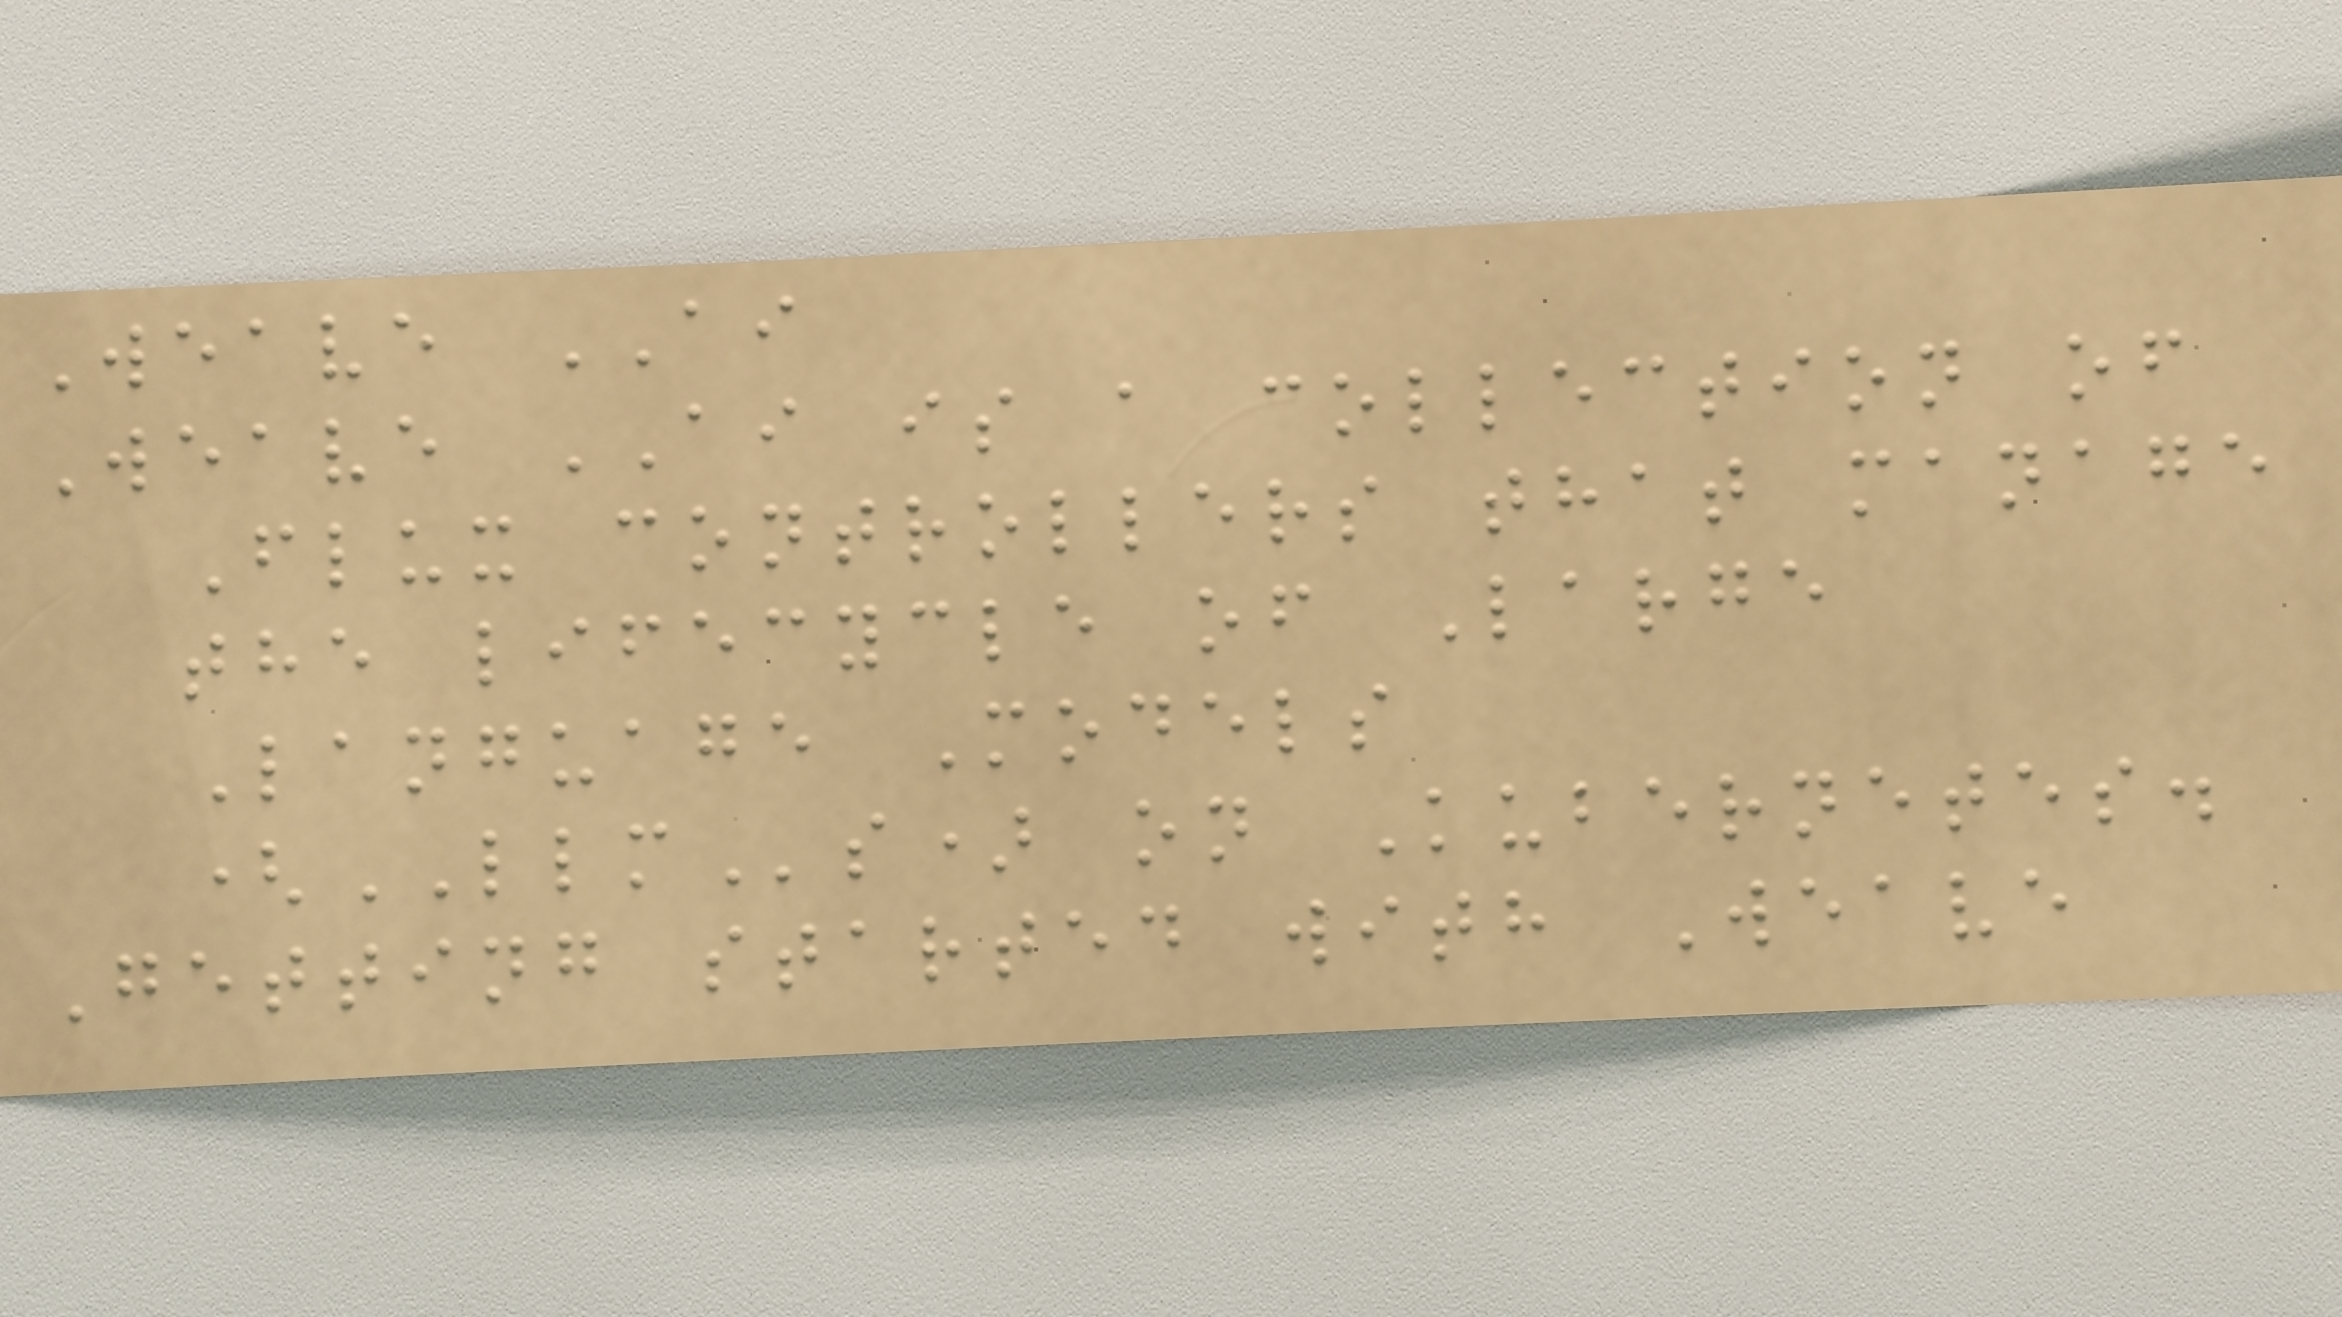Weave AI
Weave AI is a collection of
Flux controllers that manage
the lifecycle of Large
Language Models
(LLMs) on Kubernetes.
Getting started with Weave
